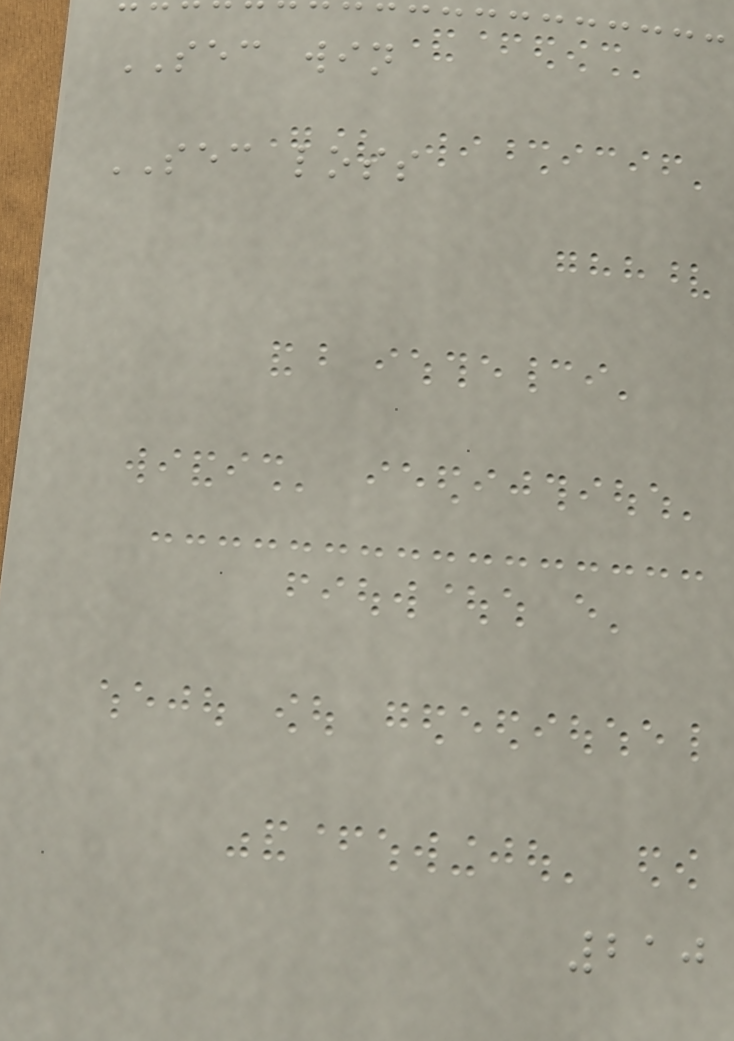SEC win
SEC loss
210
